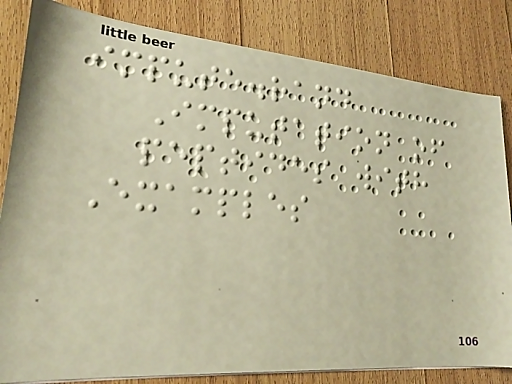impute.rand
Imputation of
peptides with
Examples
